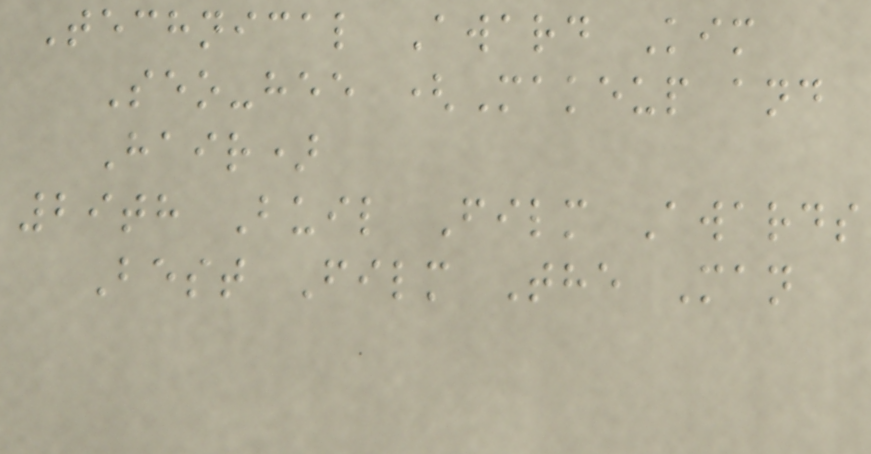Technical Award Kim
Seo-hee (Makeup and
Hair)
29th Buil Film Awards
Best Film The Man
